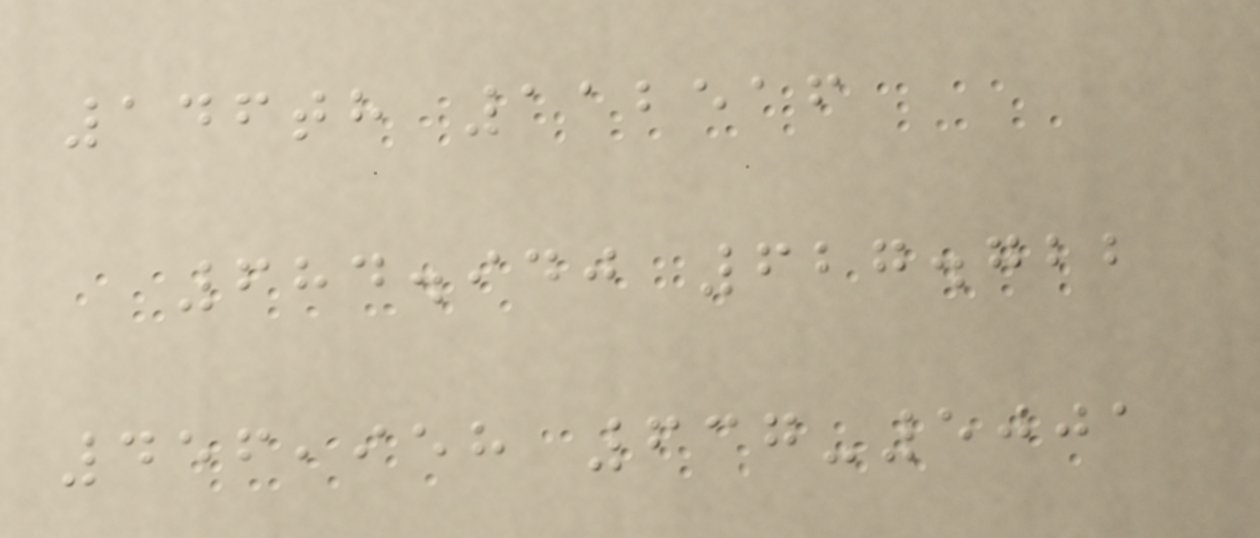146th 112516
684.940 627.722
456,958 637-5001
